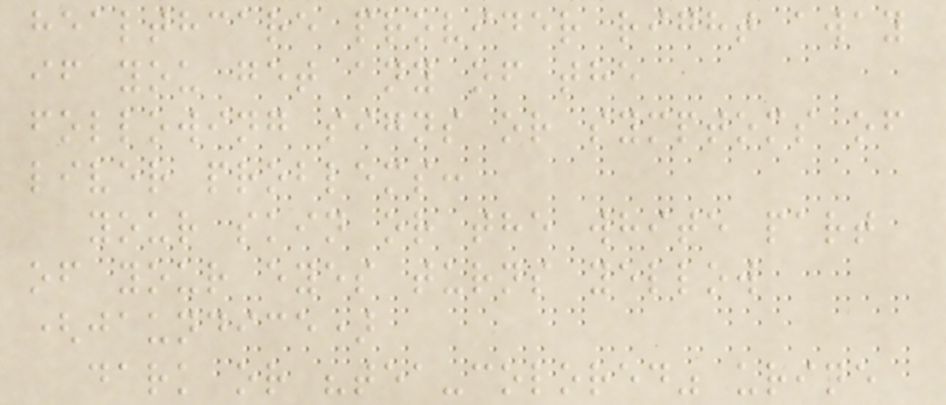healthcare provider right away
if you get any of the
following signs or symptoms of
liver problems:
your skin or the white part
of your eyes turns yellow
(jaundice)
dark or "tea-colored" urine
